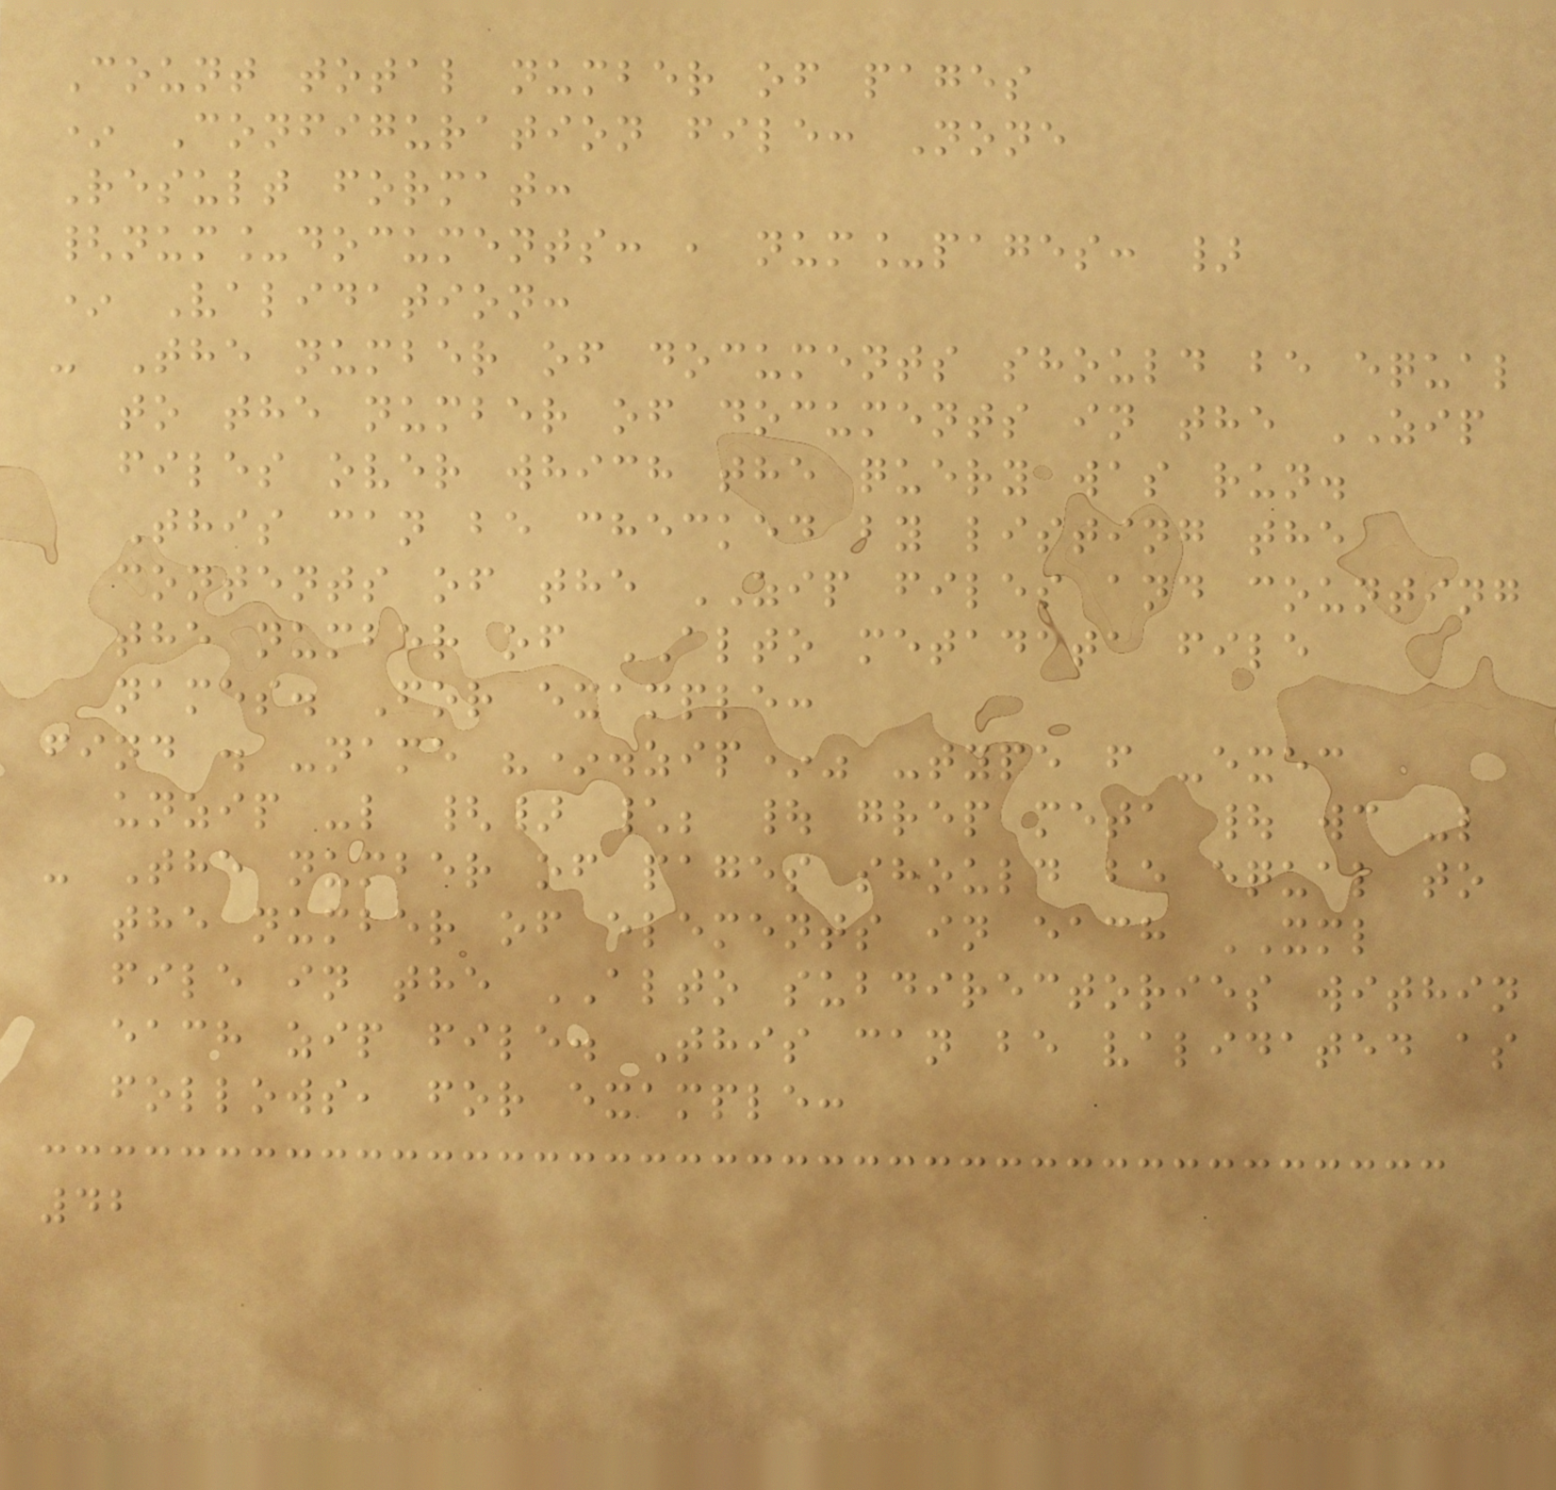Count total number of pages
* Configuration file: None
Result format:
{num_documents: , num_pages: }
* Validation:
- The number of documents should be equal
to the number of documents in the ZIP
files over which the query was run.
This can be checked by listing the
contents of the ZIP files and counting
the number of ALTO metadata file
names. For example:
find . -name "*.zip*" -type f -exec
unzip -l {} \; | grep meta | wc -l
- The number of pages should be equal to
the number of elements in each XML
file in the ALTO subdirectories within
each zip file. This can be validated as
follows, for example:
42
